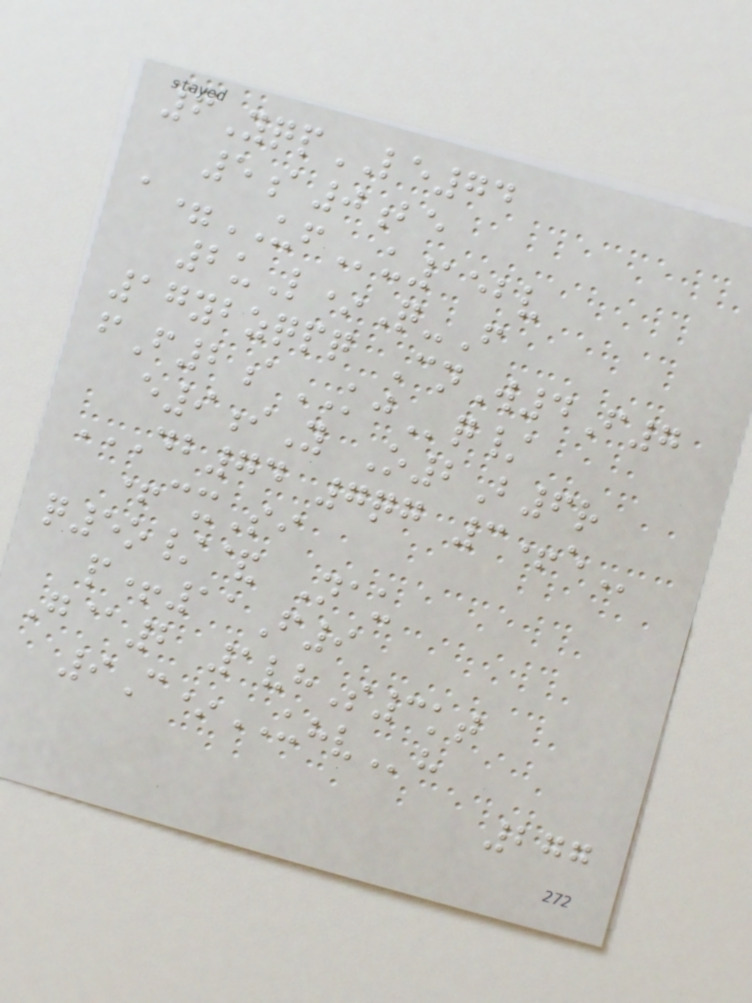6YqpLE74
5a0be
a=UFu152v
2uL*Q-F
17ybzqpq CnW4F7
fF2aKJq/
e9iY O2B6r
DB74 7QG 3+E
+cxSi
q5o/& Nau
p+11F9
G@2 1vhS3kt
9C*UHVh
277
